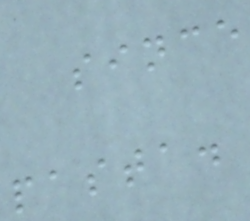since
pasta.
